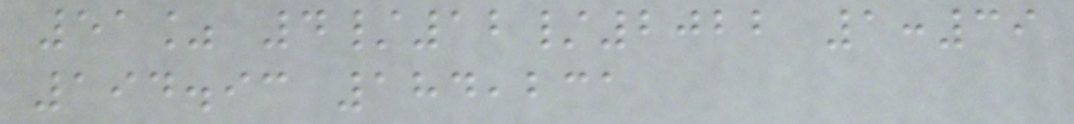51% 4/12/2022 1:39
194.93 184,231
